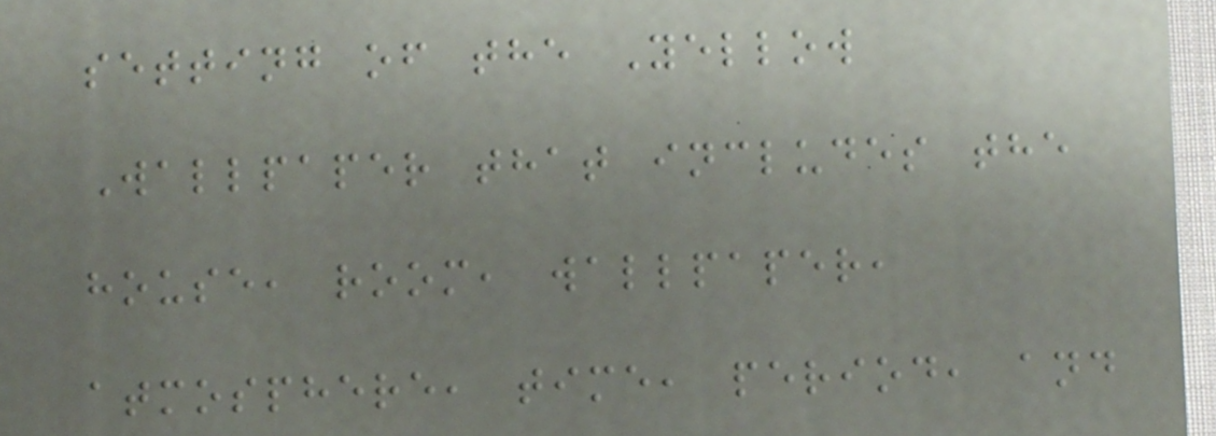setting of the Yellow
Wallpaper that includes the
house, room, wallpaper,
atmosphere, time, period, and
